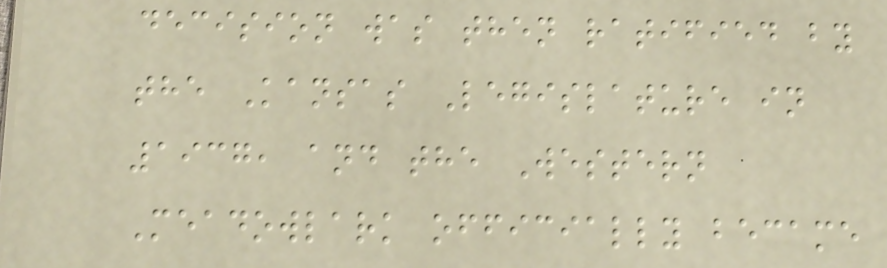decision was then ratified by
the Kansas Legislature in
1937, and the Western
Meadowlark officially became
